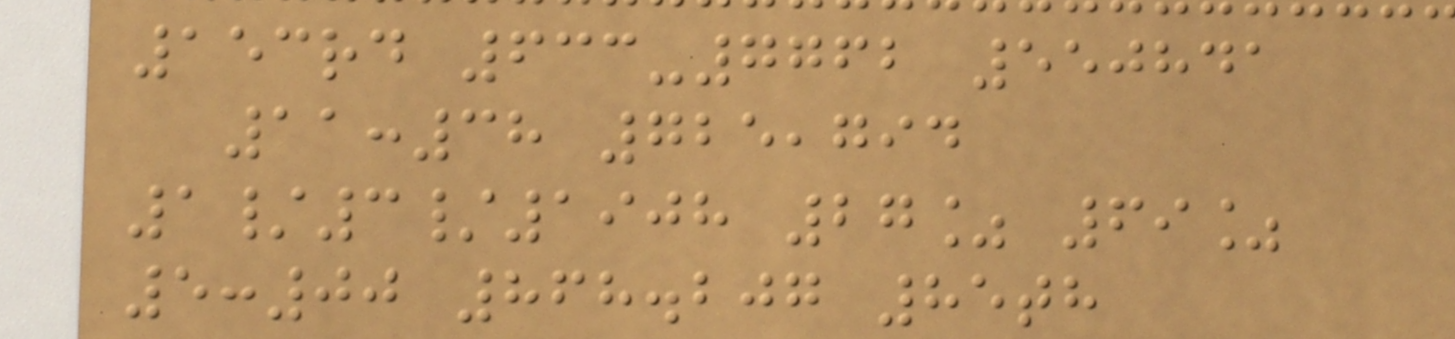153rd 633-7762 550841
11:38 725,794
1/3/1908 27% 69%
5:00 868.207 85th
